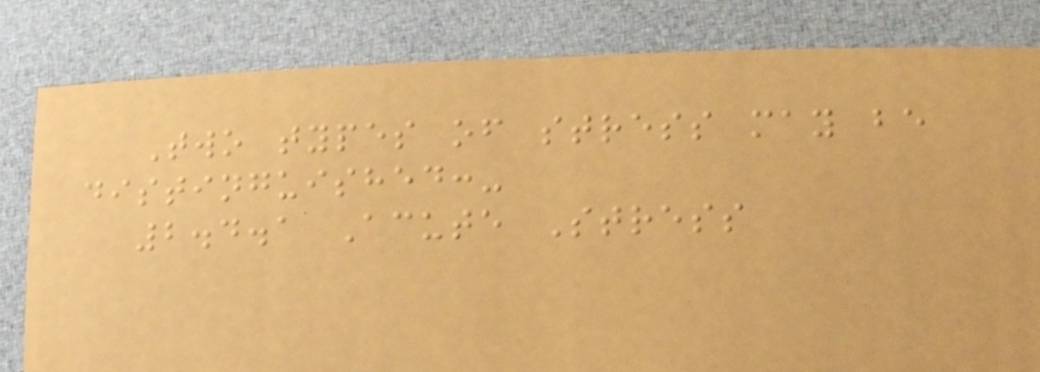Two types of stress may be
distinguished:-
2.4.1 Acute Stress
